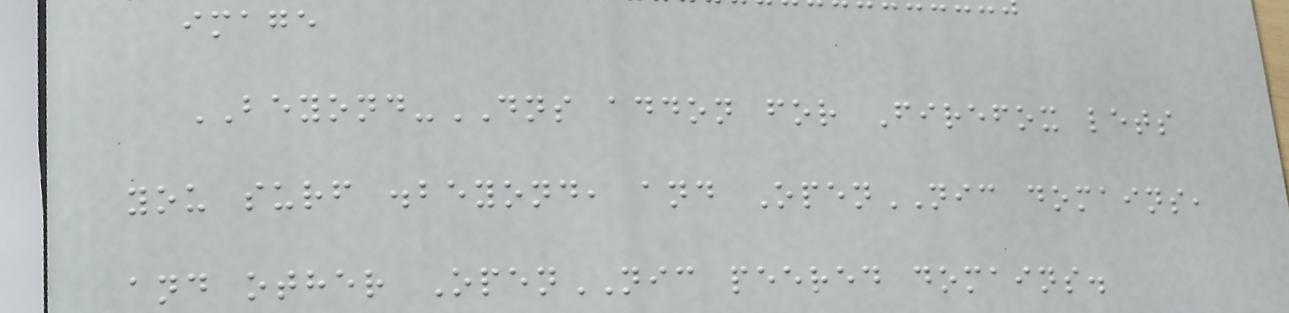image
BEYOND-DNS addon for Firefox lets
you surf .beyond, and OpenNIC domains,
and other OpenNIC peered domains.
